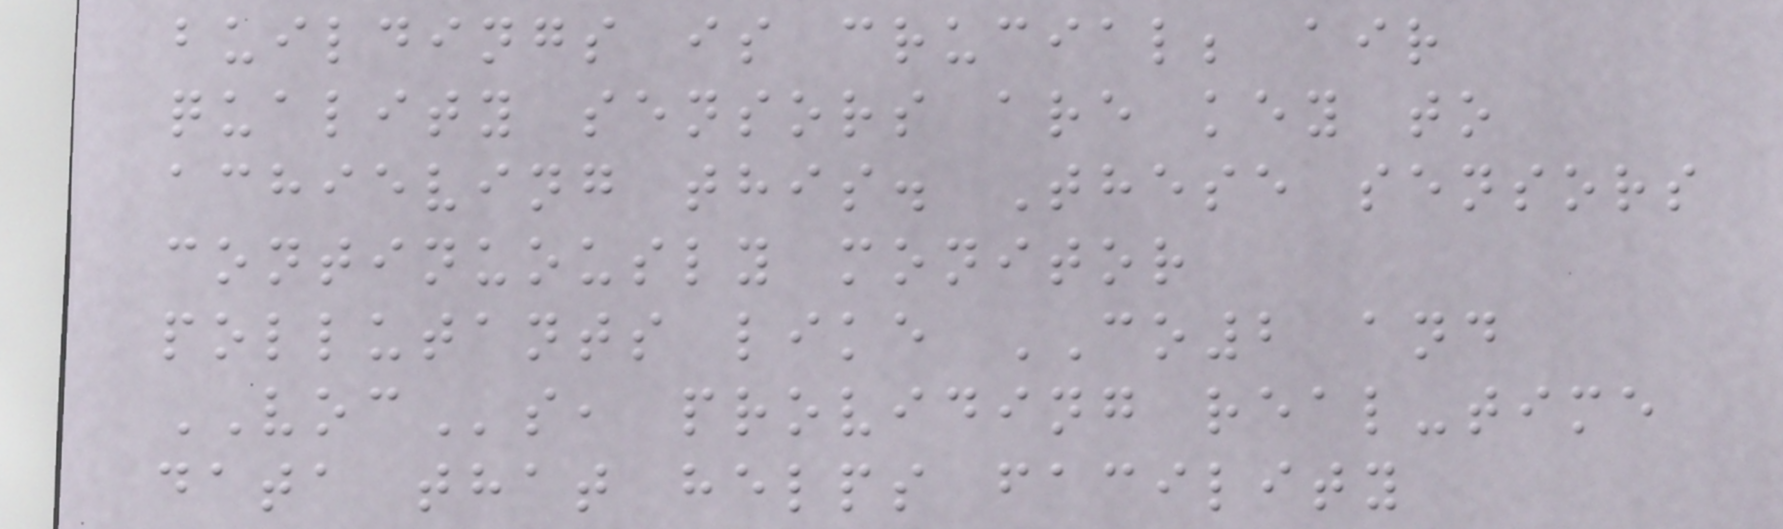buildings is crucial; air
quality sensors are key to
achieving this. These sensors
continuously monitor
pollutants like CO2 and
VOCs, providing real-time
data that helps facility
